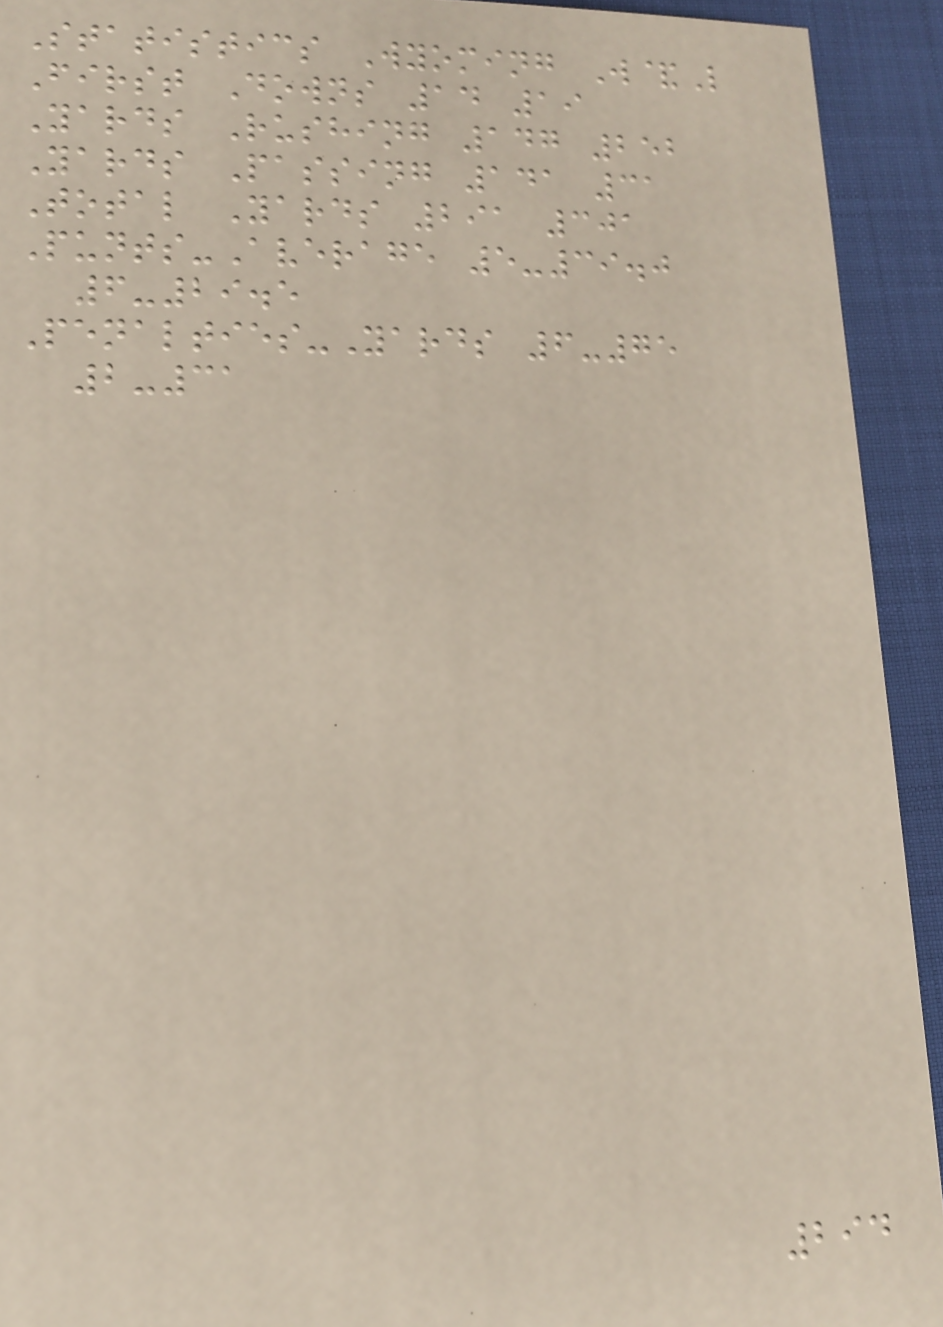Statistics Wyoming W&L
First Downs 14 19
Yards Rushing 147 252
Yards Passing 141 31
Total Yards 291 301
Punts-Average 5-39.0
6-29.5
Penalties-Yards 6-75
2-31
294
